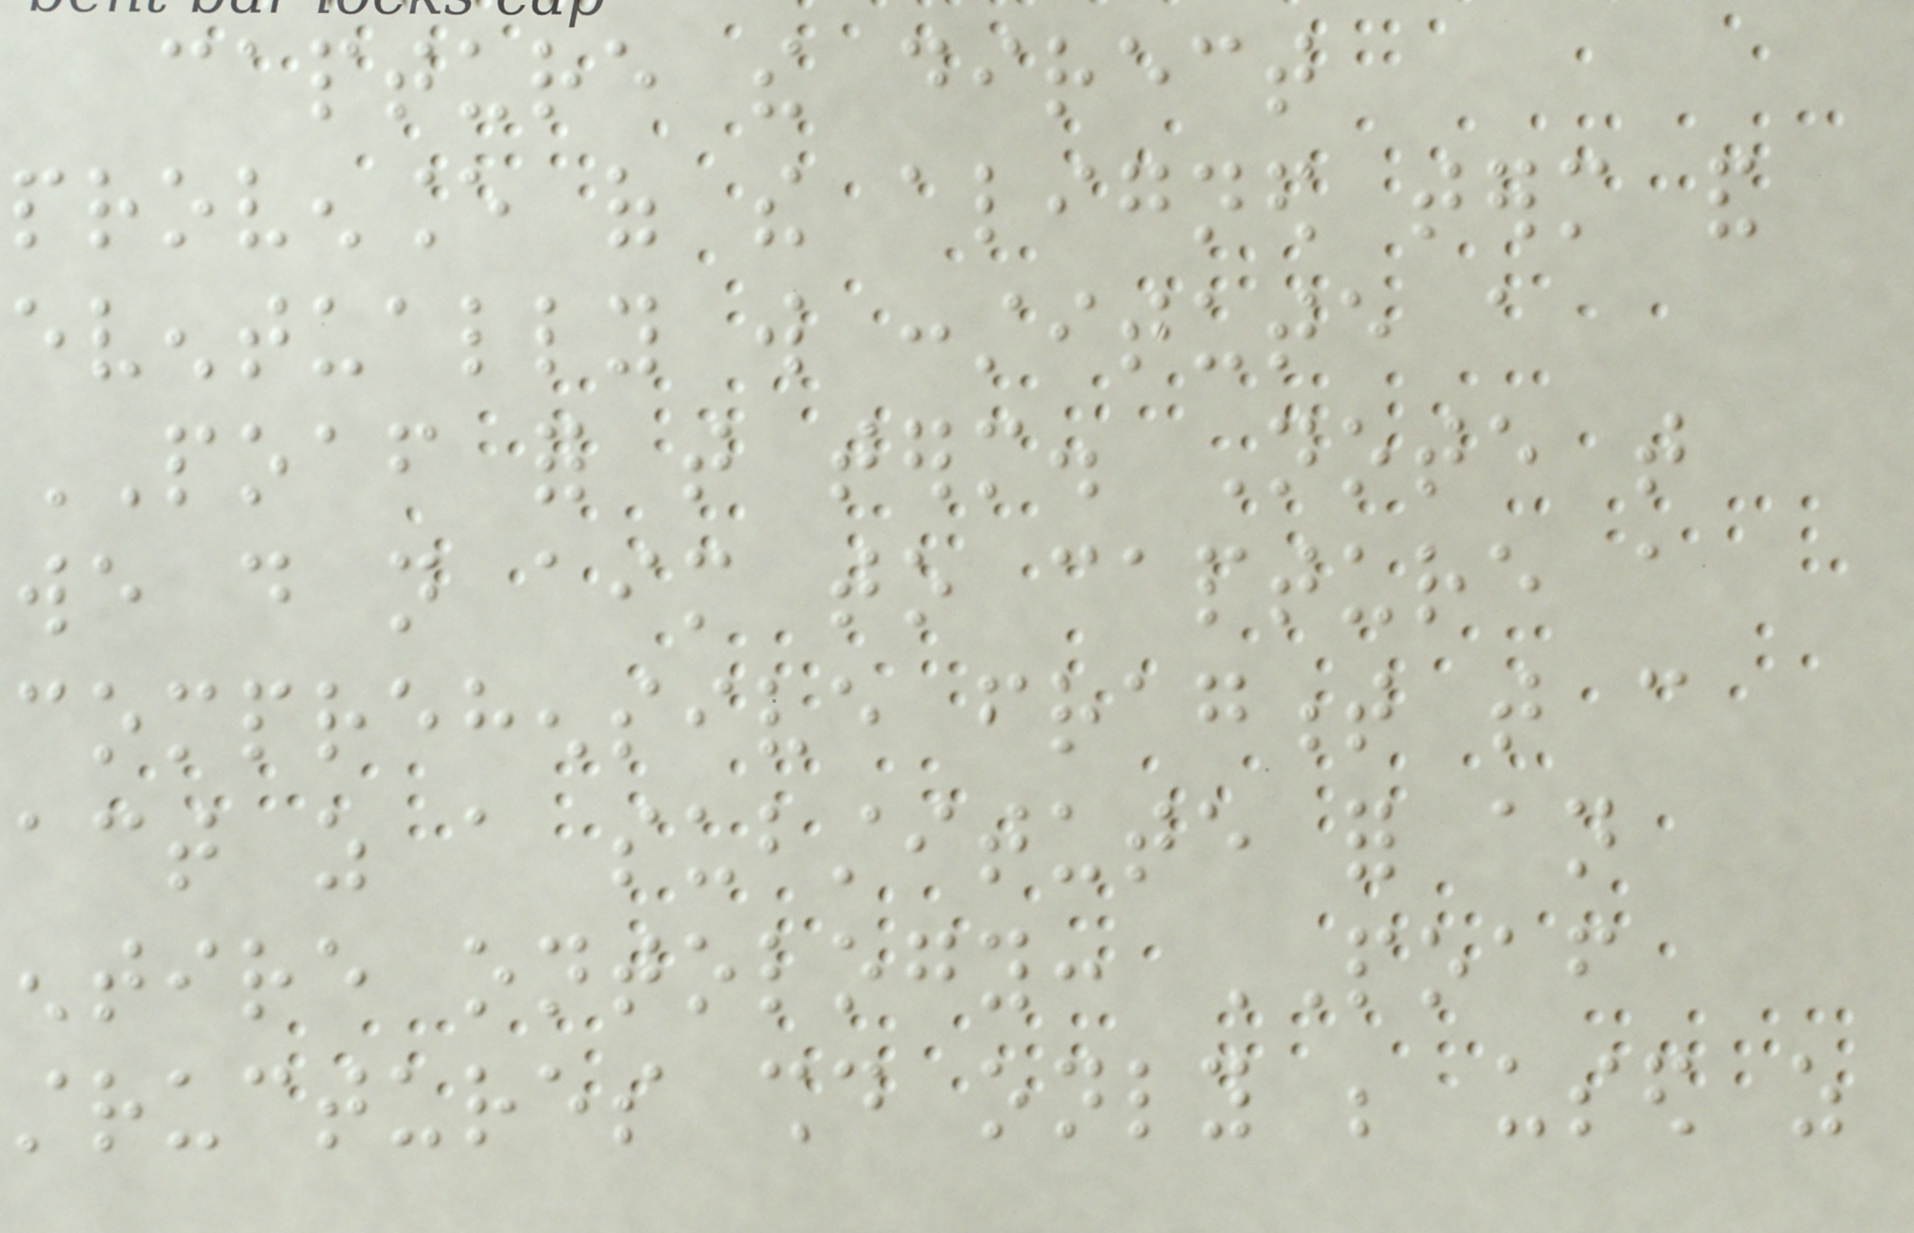capture the direct
provenance of the aligned term and
eventually will constitute a
POAF for that term. Note that
we do not aim to capture a
comprehensive fragment that can
act as a substitute for an
entire ontology: POAF
structures should only be used as
